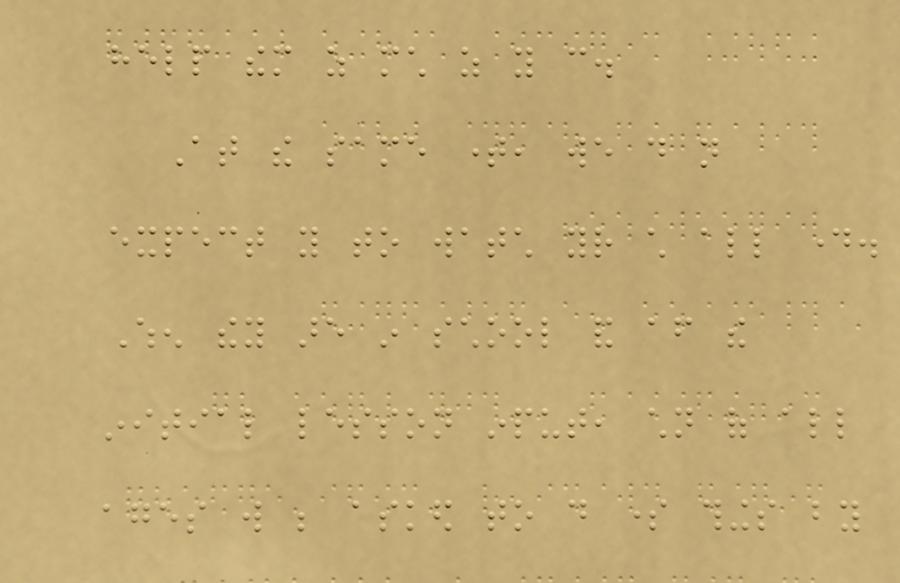help them as much as you can.
At the same time, we do not
expect you to watch your child all day.
When they are in school and after the
initial lesson input, children of all
ages will be asked to do some things by
